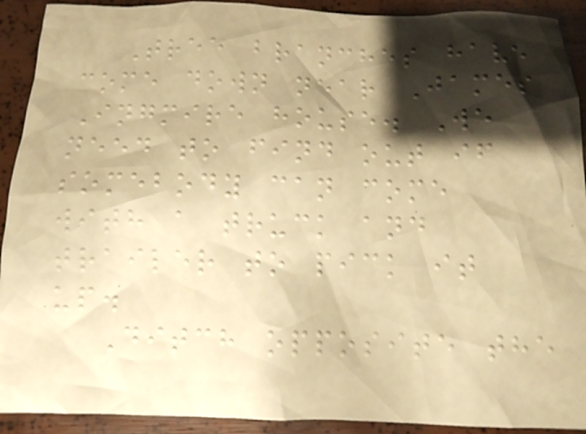Tree branches have
come down near James
Ingmire house. We
need to find out if
somebody can come
with a truck and
trailer to pick it
up.
Ditch opposite the
